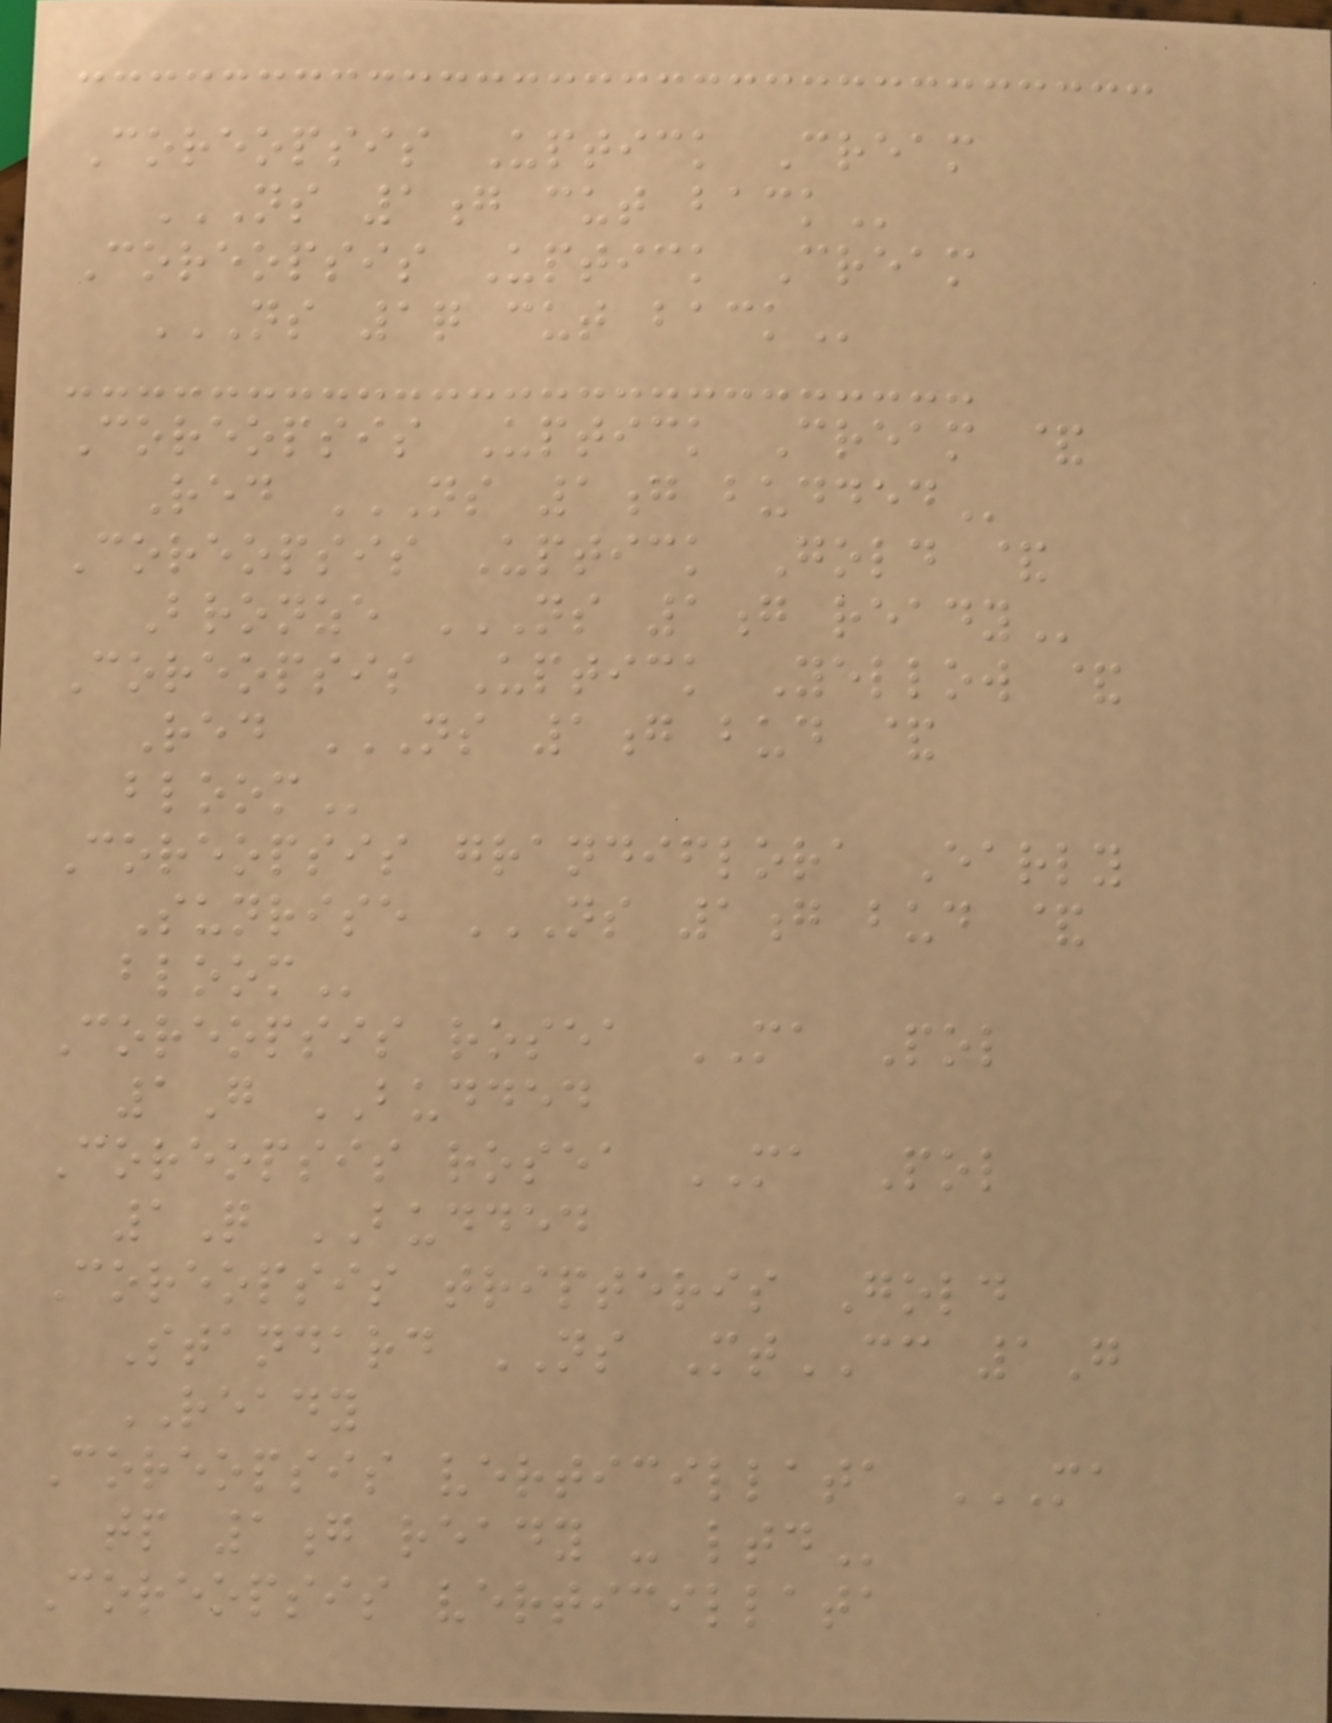Coreopsis Uptick Cream
NS 1G CUT BACK
Coreopsis Uptick Cream
NS 1Q CUT BACK
Coreopsis Uptick Cream &
Red NS 1G BUDDED
Coreopsis Uptick Gold &
Bronze NS 1G READY
Coreopsis Uptick Yellow &
Red NS 1G BUD &
BLOOM
Coreopsis grandiflora Early
Sunrise NS 1G BUD &
BLOOM
Coreopsis rosea MA Pol
1G BUDDED
Coreopsis rosea MA Pol
1Q BUDDED
Coreopsis tripteris Gold
Standard NS MtCC 1G
READY
Coreopsis verticillata MA
TP 1G READY - LTD
Coreopsis verticillata
